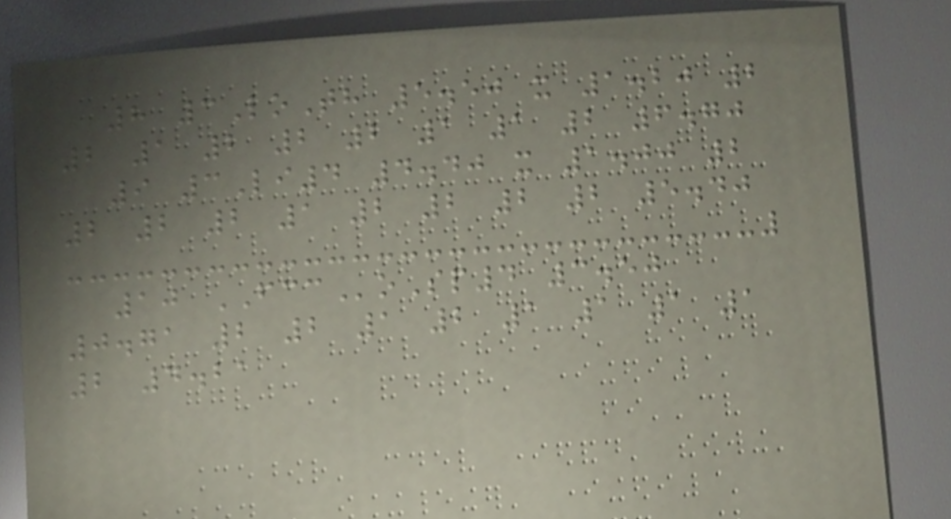8 3LoTh 5.50 x 1.20 2
2 1 2 2 2 1 1 2 6.70
9 3Li4 4.40 x 1.00 2
2 2 2 1 2 2 2 2 5.40
10 FCCoSp4 3.50
0.71 2 2 1 2 1 1 1 1
2 4.21
